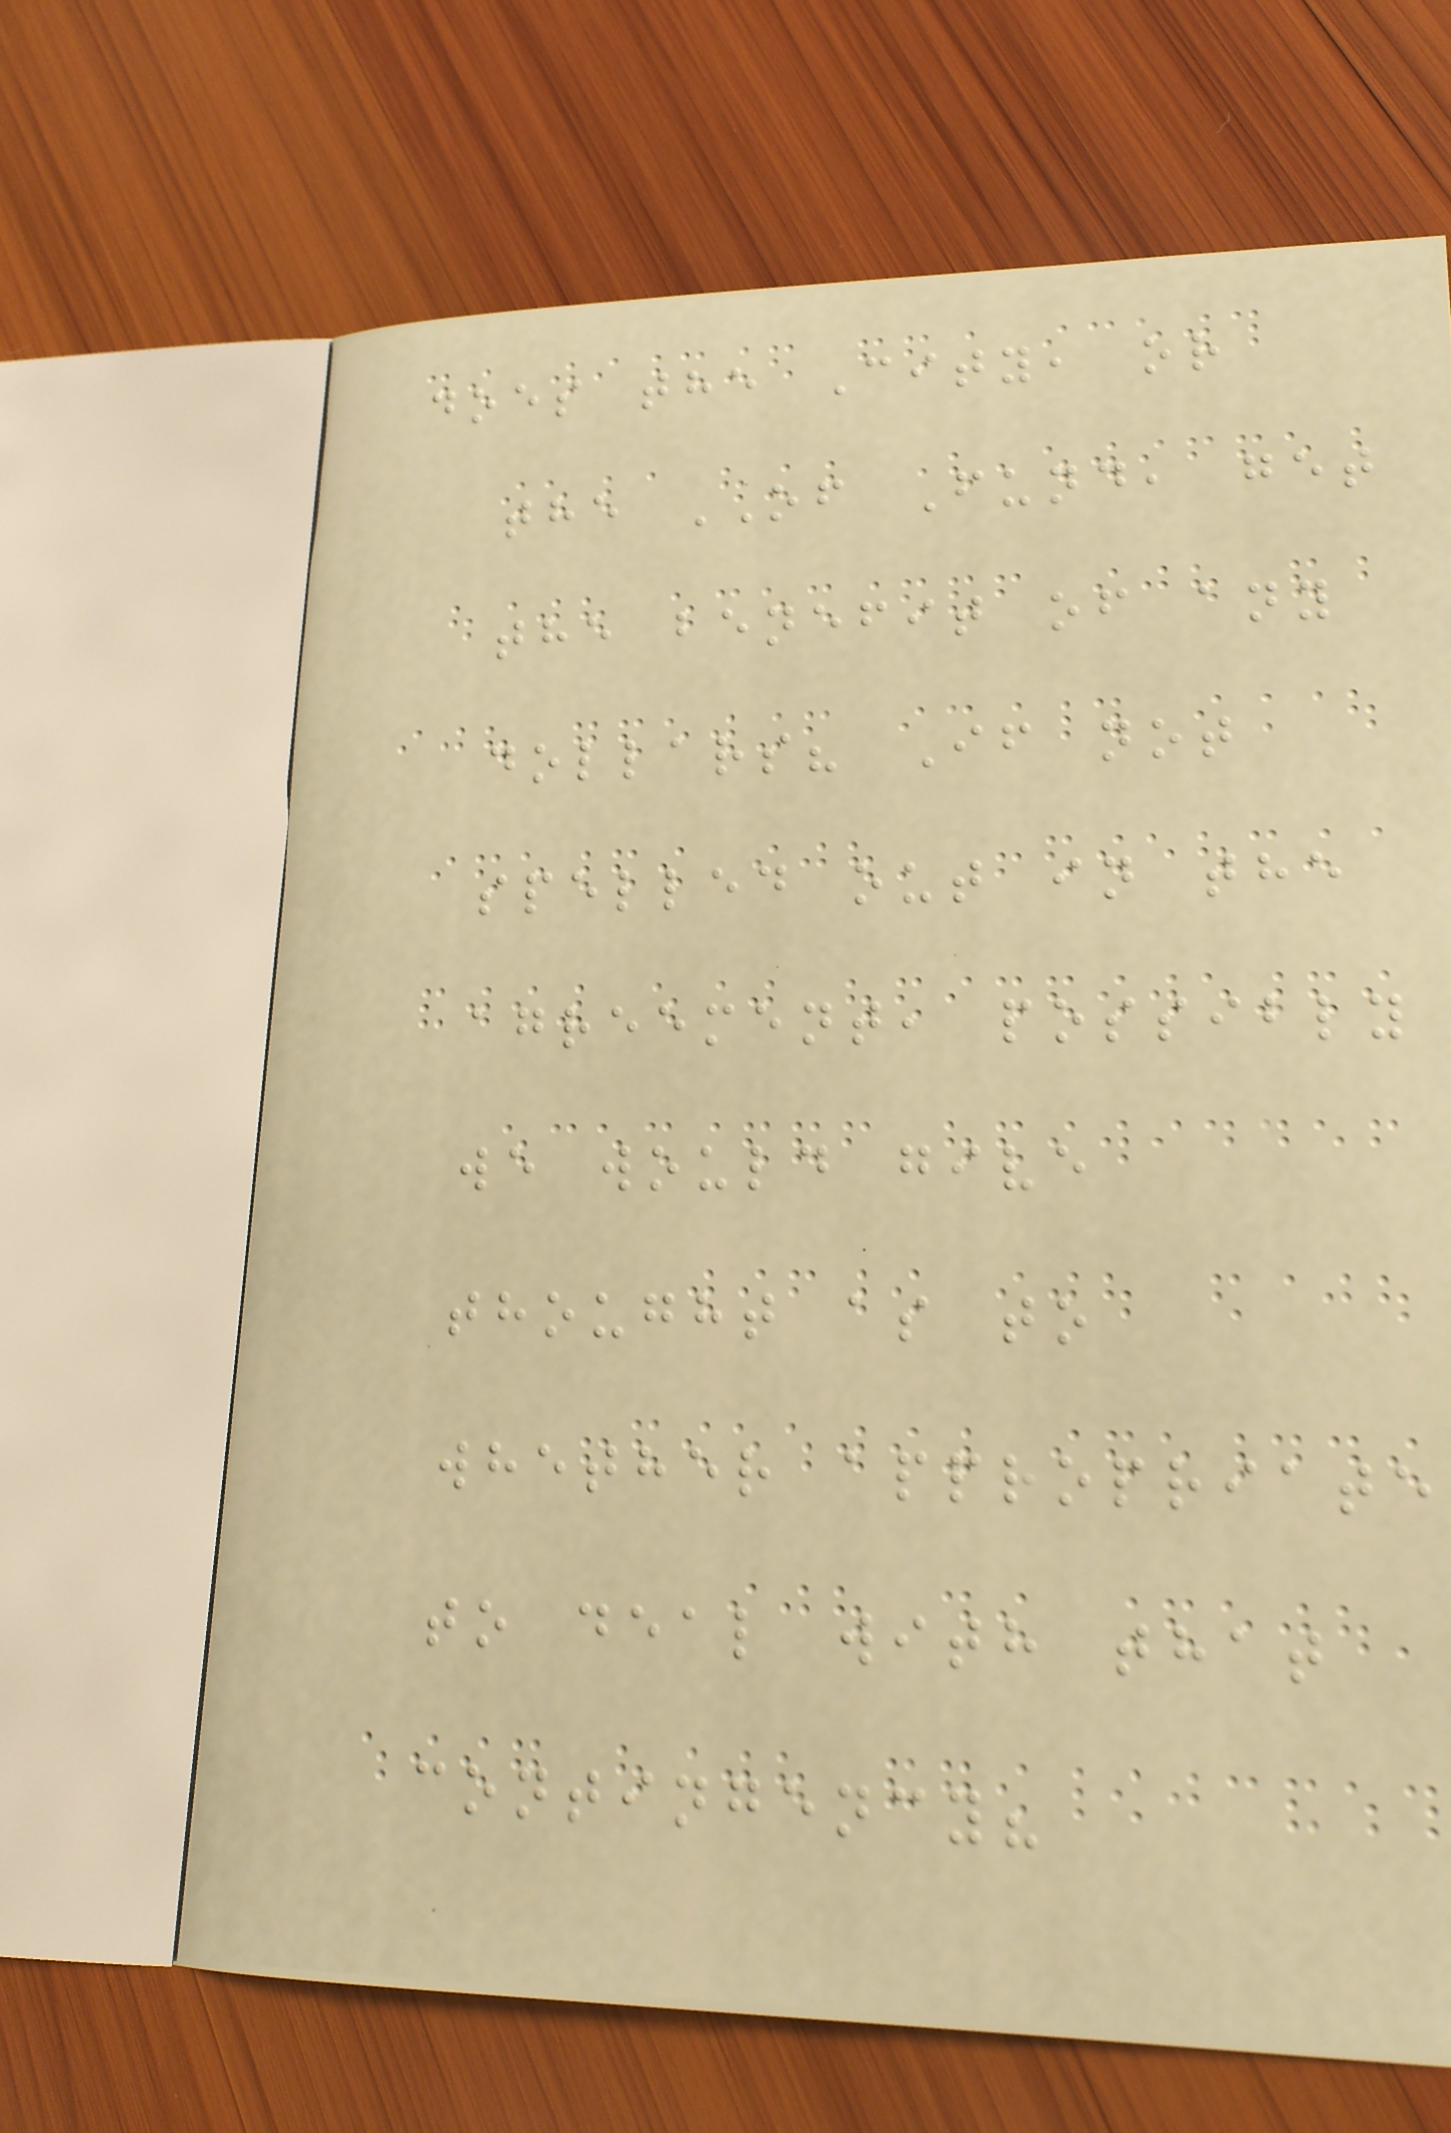does the City, or
the OF Fund, get
the benefit of any
dollars? If not
spelled out in the
agreement, possibly
we would give
thought as to
whether appropriate
to deal with that
contingency?
